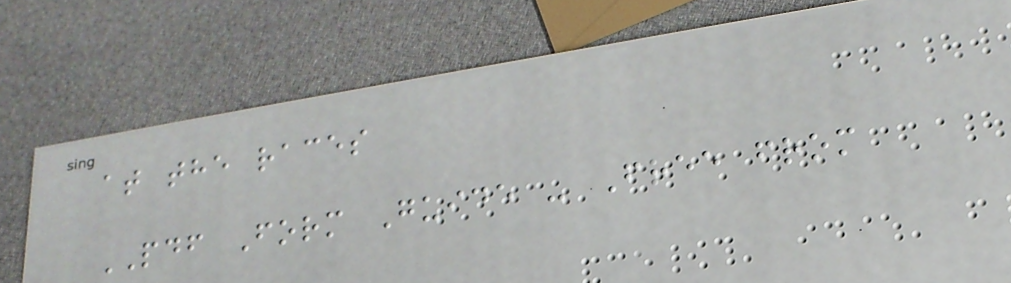at the races
PDF Form Guide - Free from
